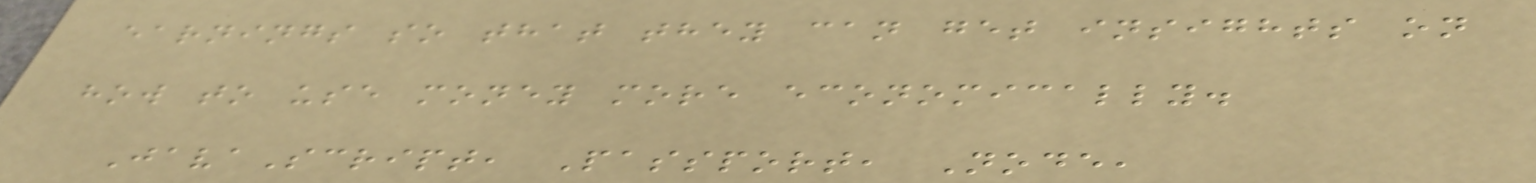earnings so that they can get insights on
how to use money more economically.
JavaScript, Passport, Node,
